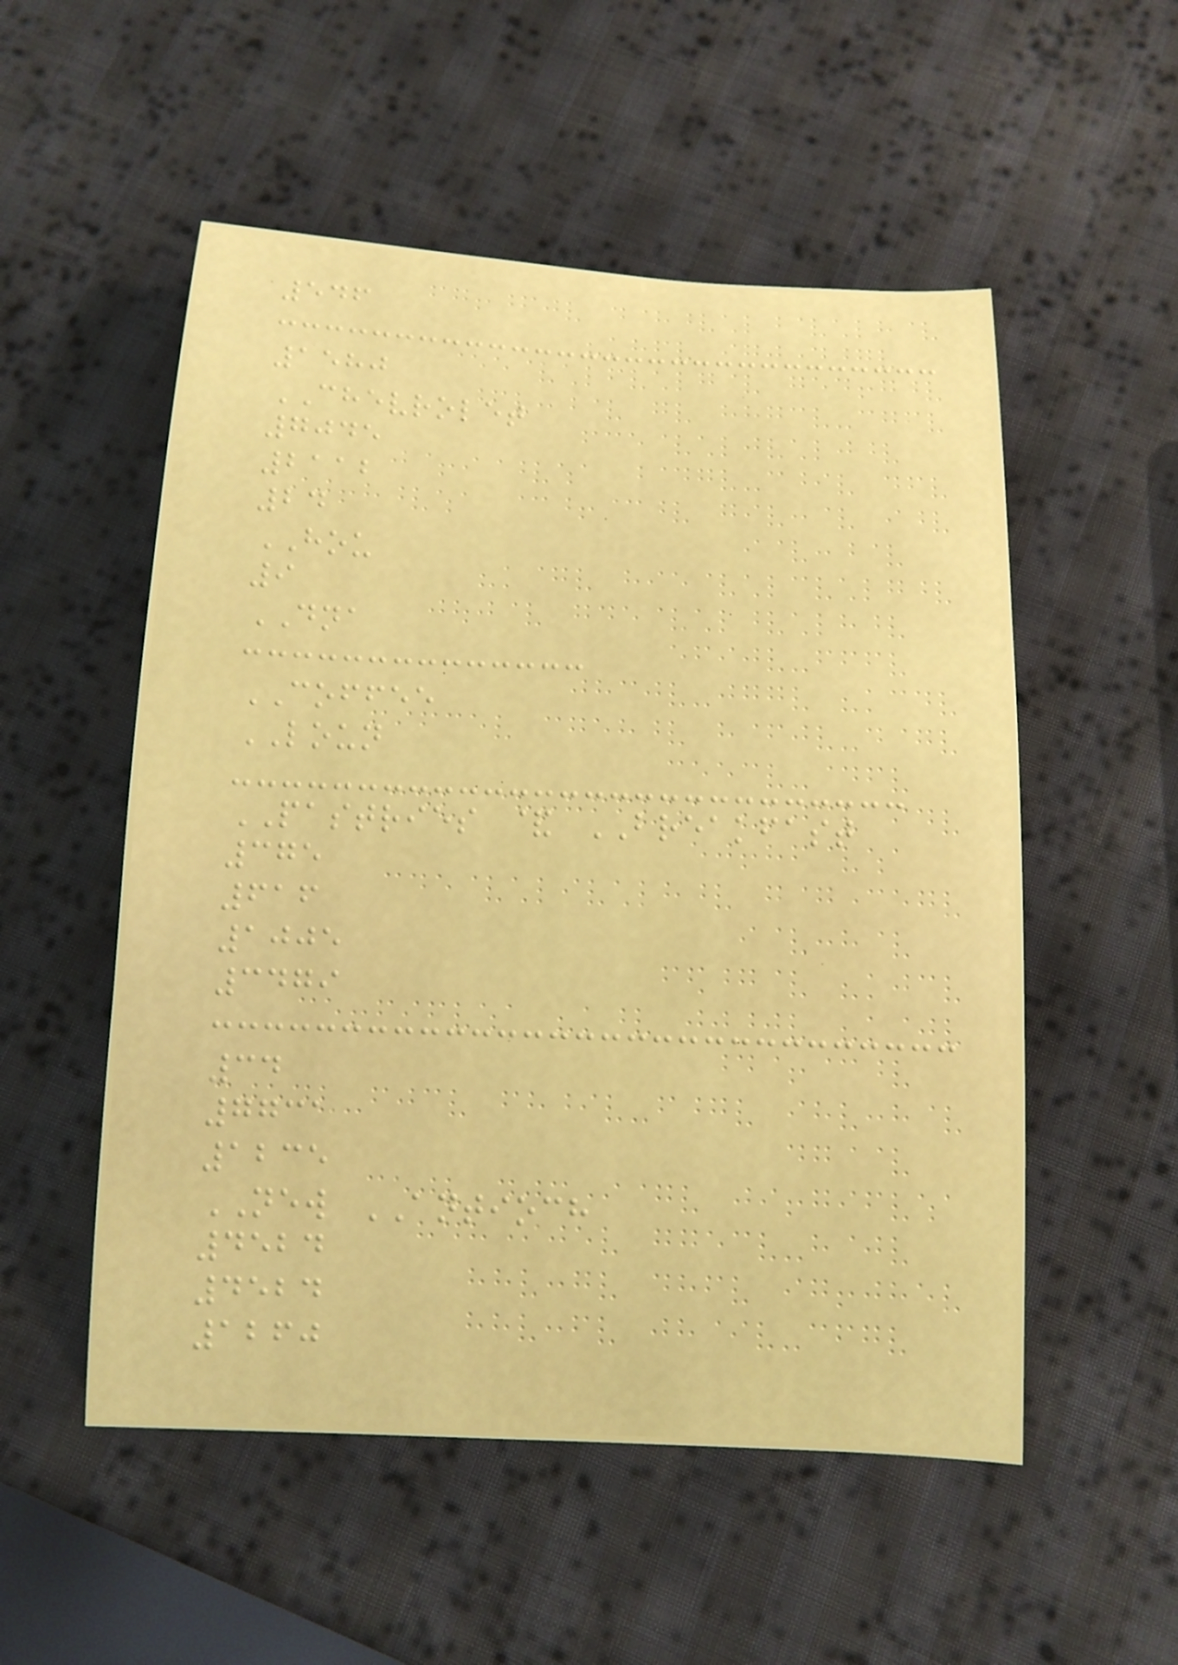546
1580
CHEVROLET
7045
2112
24
HOU
9
DNA
COFFEE
LOUN
PASTRIES & BREAKFAST
375
616
1005
3479
34
7731
1235
NEW ANTIOCH
4524
4524
1260
